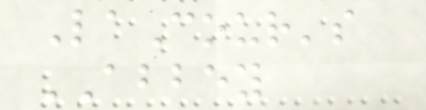LaCour's
ABBEY
